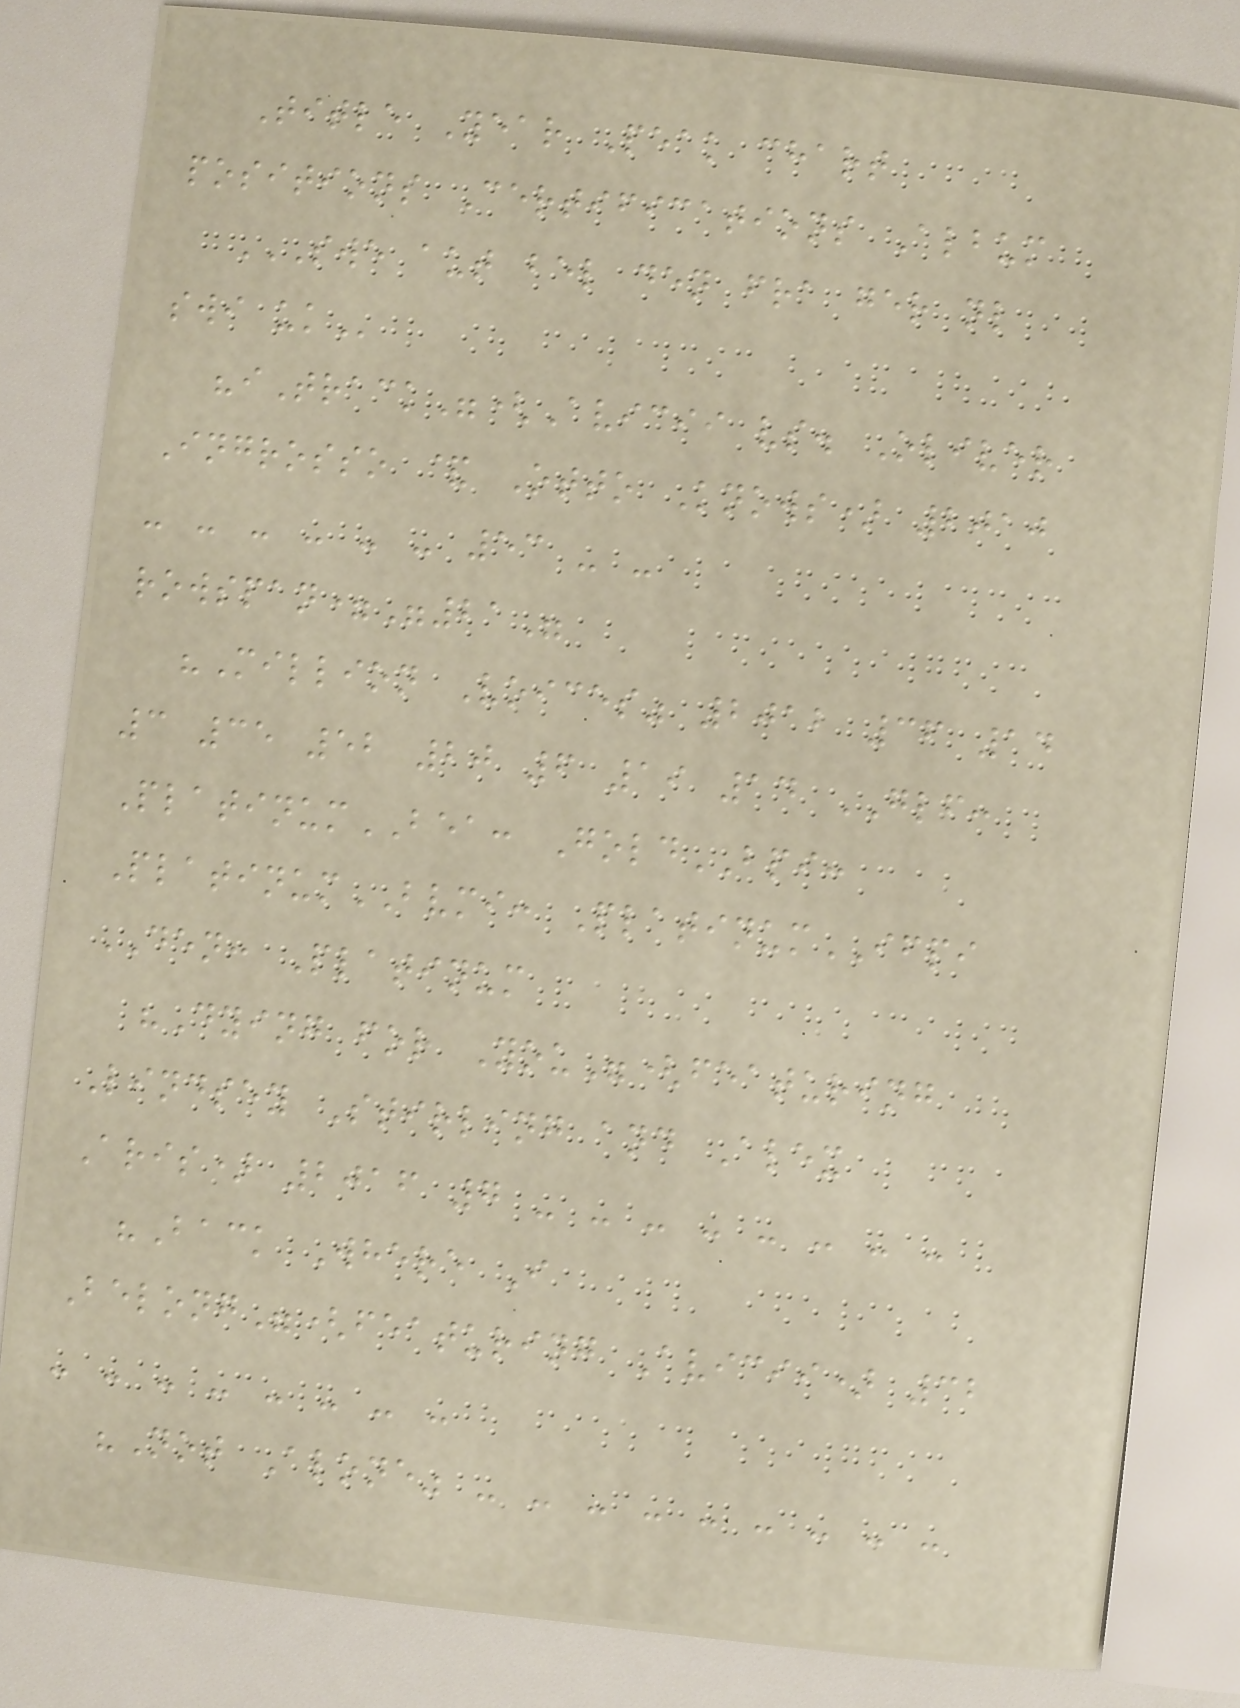Title Year Peak chart
positions Certifications Album
SWE AUT BEL DEN FRA GER NL
SWI UK
"iTrack"(Avicii vs. Oliver
Ingrosso & Otto Knows) 2010
- - - - - - 53 - -
rowspan="21"
"Million Voices" 2012 36 14
3 35 52 20 6 19 14 GLF:
PlatinumBEA: GoldBPI:
PlatinumBVMI: PlatinumIFPI
DEN: Platinum
"Dying for You"(featuring
Lindsey Stirling and Alex
Aris) 2016 7 - - - - - - - -
"Back Where I
Belong"(featuring Avicii) 32
- - - - - - - -
"Not Alone" - - - - - - - - -
